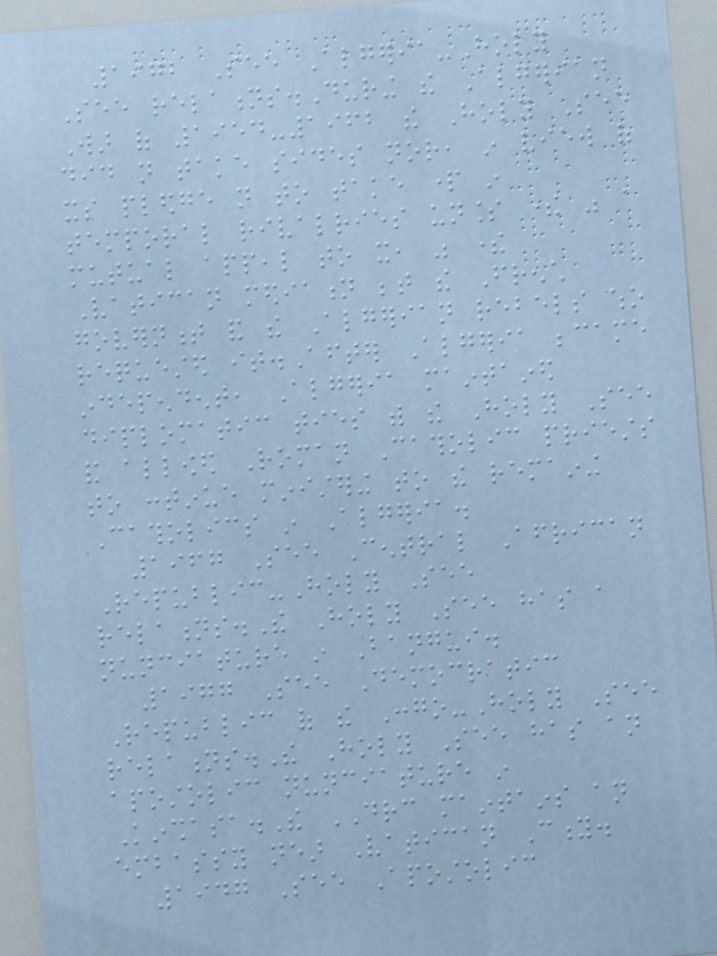1972 See Algeria-Holy
See relations.During the Algerian
War of 1954-1962 the Holy See
did not take sides nor, in view of
its pledge not to take part in
temporal rivalries unless there was a
mutual appeal to it, was there
Vatican mediation between the French
government and the Algerian rebels who
requested it.After Algeria became
independent, Algeria maintained
diplomatic ties with the Holy See
and allowed Roman Catholic priests
to continue ministering to the remaining
Catholics in Algeria.
1967 See Central African
Republic-Holy See
relations.The Holy See has a
nunciature in Bangui.
1977 See Democratic
Republic of the Congo-Holy See
relations.The Holy See has an
apostolic nunciature in
Kinshasa.The DRC maintains an
embassy near Vatican City.
1947 See Apostolic
